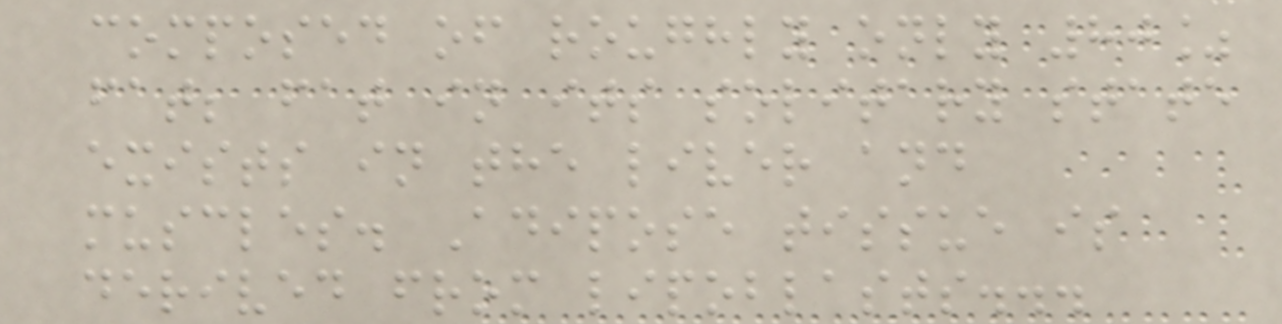composed of roughly only 80%
fat; fat in its solitary state
exists in the liver and
muscles. Adipose tissue is
derived from lipoblasts...
